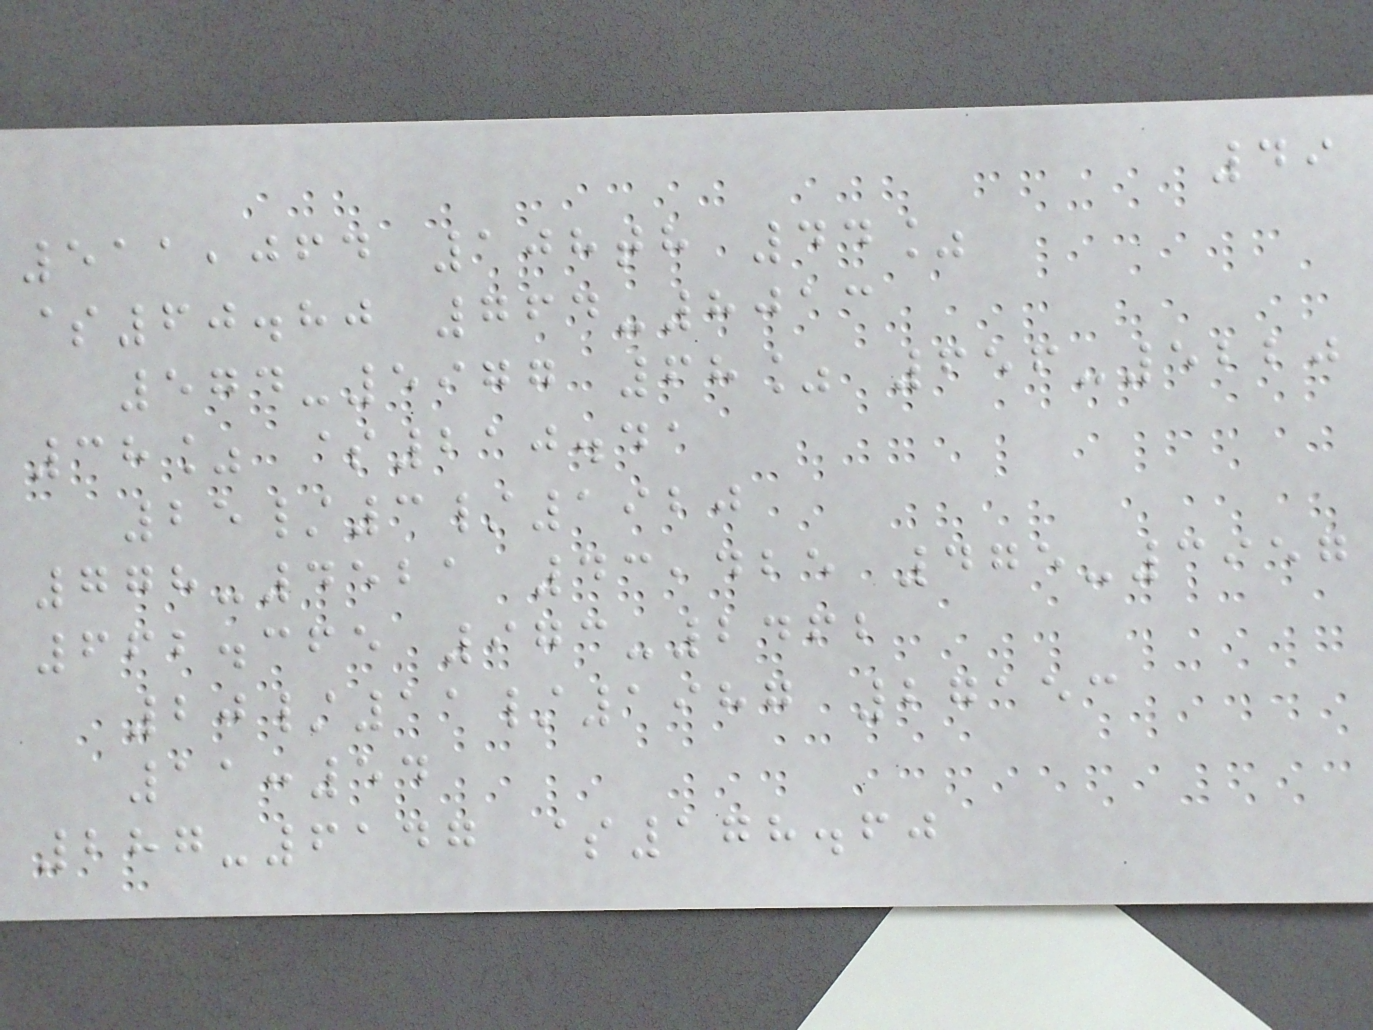49
511,064 108th 44%
$60.80 764-8013
574-5977 68% 656-5220
38% $210.41
25/3/1920
778-4521 43,425 475-3957
662.365 973-2462
20/11/1987 27153
11:54
287-6147 $178.60
